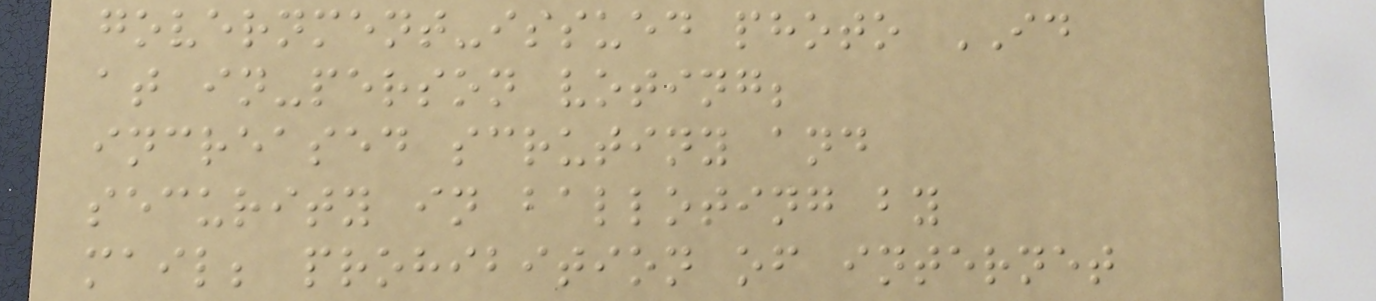government-issued photo ID
at in-person voting;
increased scrutiny and
security in balloting by
mail; prohibition of internet
